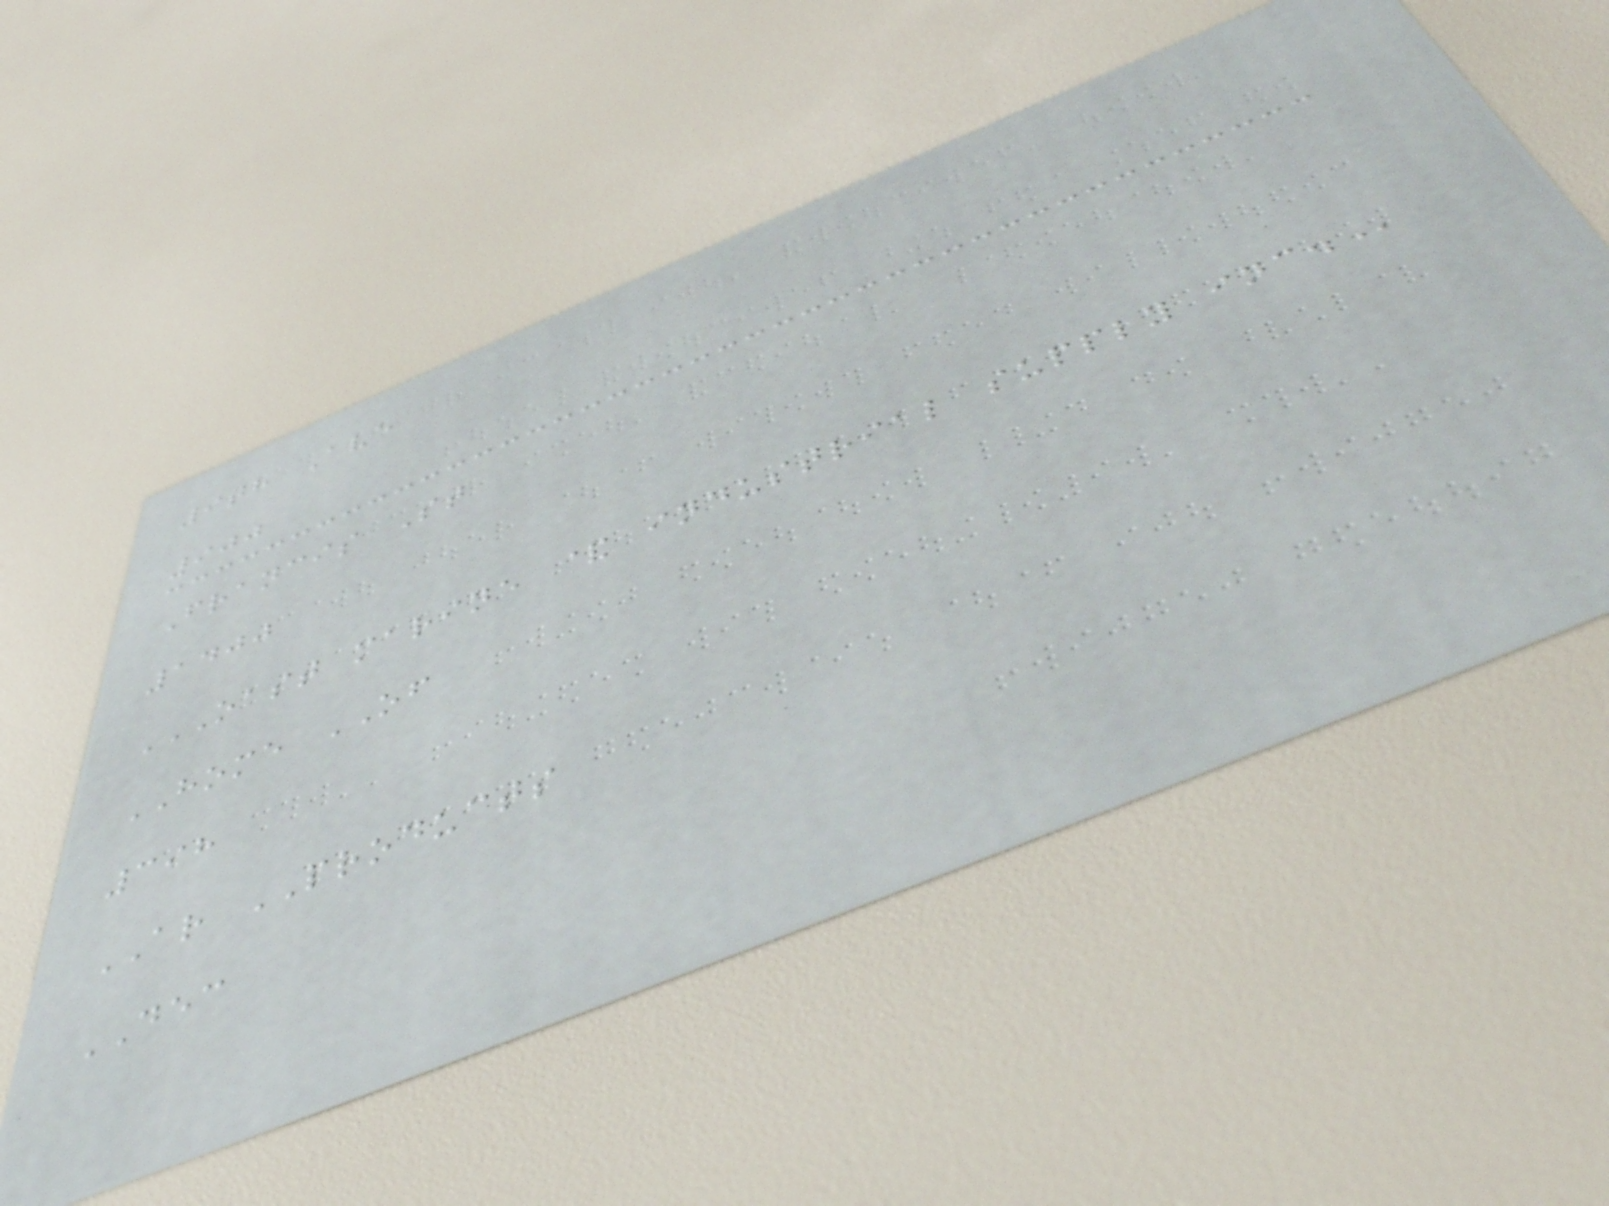9th Ave
900
Francis St
1400
OAST MARINE & INDUSTRIAL SUPPLY INC.
HOME OF
398
AR PRODUCTS
DEC
